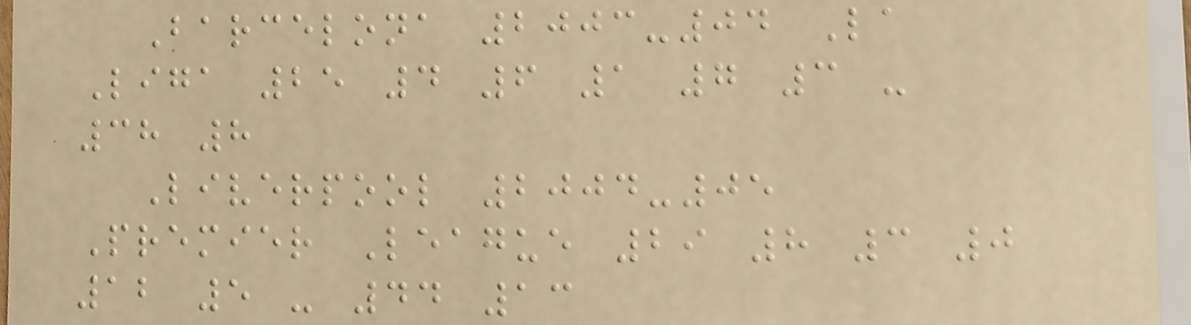Barcelona 2003-04 La
Liga 25 4 6 1 7 3 -
38 8
Liverpool 2004-05
Premier League 29 8 3 0
12 5 - 44 13
